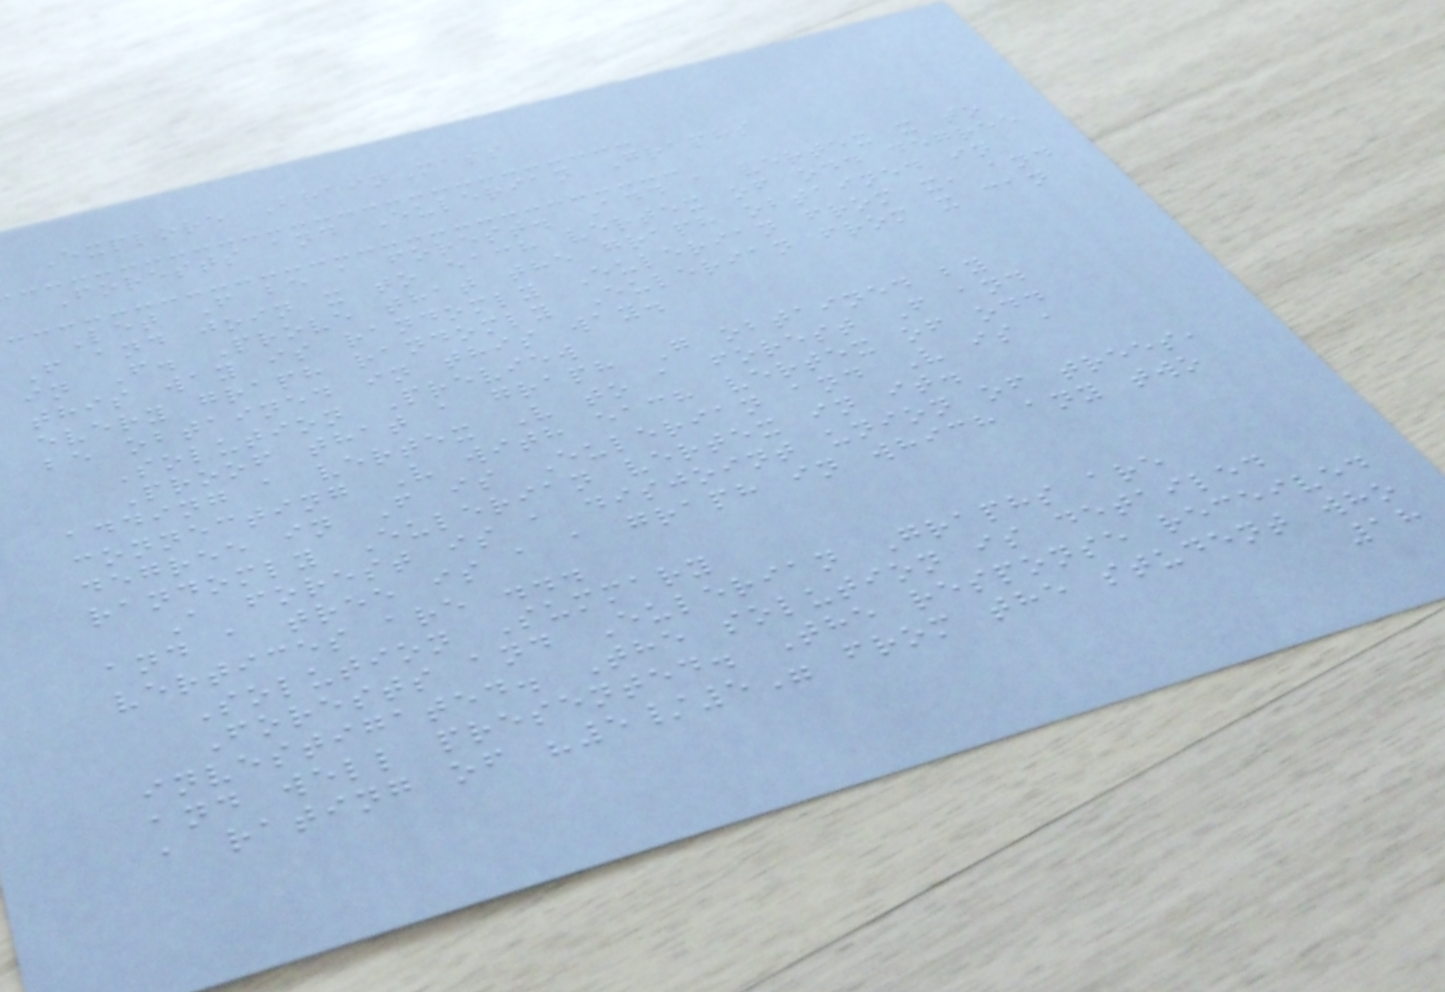Explore BrainMass
Forests and Eulerian Graphs
Let F be a forest. Add a vertex x to
F and join x to each vertex of odd degree
in F. Prove that the graph obtained in
this way is randomly Eulerian from x, and
every graph randomly Eulerian from x can
be obtained in this way.
Solution Preview
Proof that a graph G obtained by
adding a vertex V to a forest F and
connecting V with each vertex of odd
degree in F is Eulerian and V is a
randomly Eulerian vertex in it.
A forest is a disjoint union of trees,
and a tree is a a graph in which any two
vertices are ...
Solution Summary
Forests and Eulerian Graphs are
investigated. The solution is detailed
and well presented. The response received
a rating of "5/5" from the student who
18
